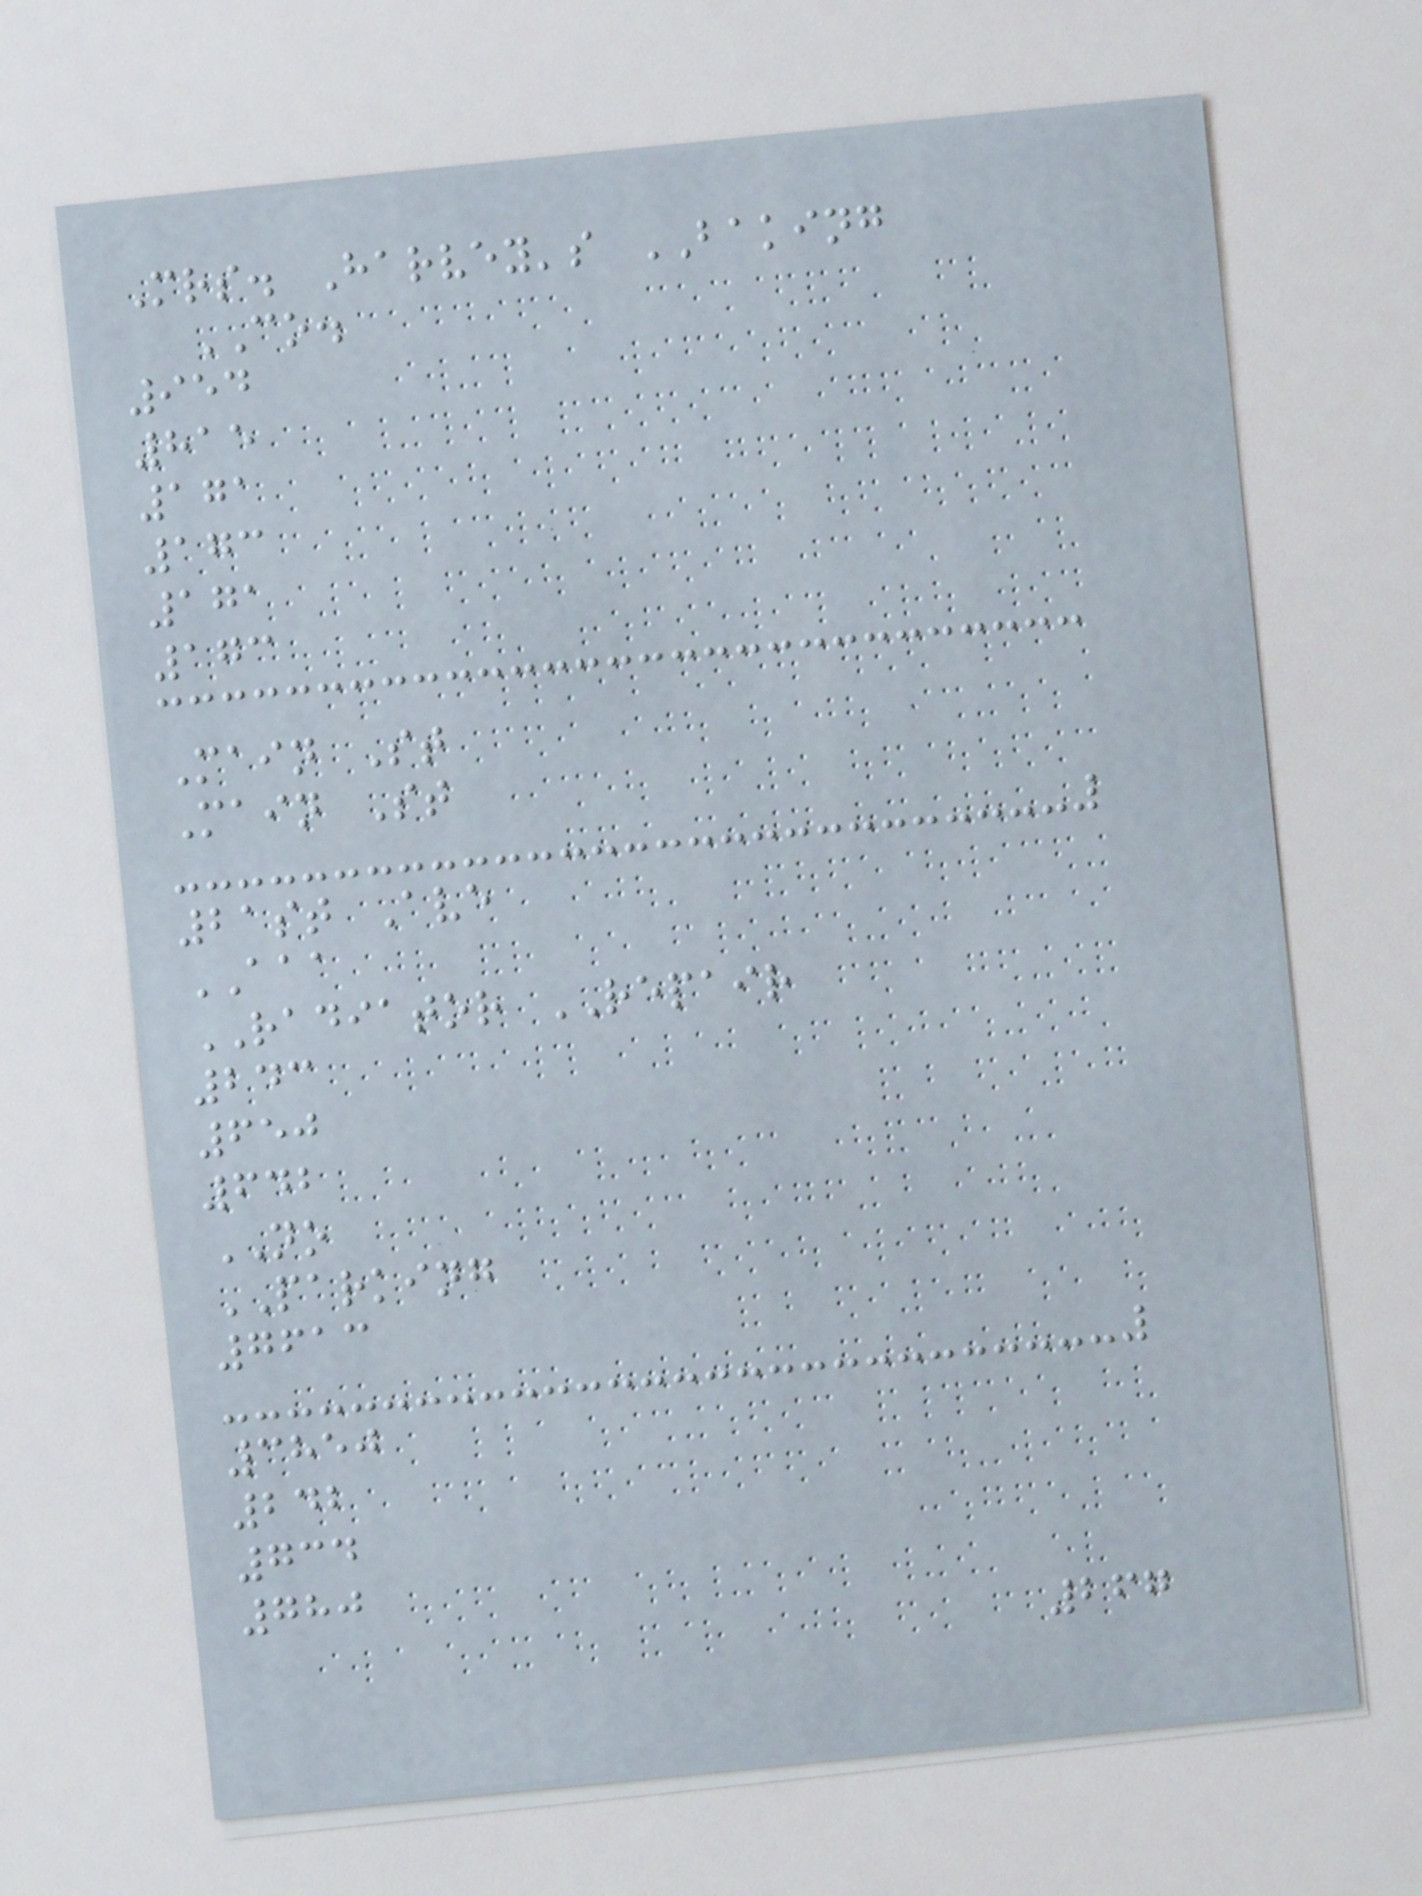Mrs. Harvey's BAKING
CO.
954
815
171
173
171
173
Main St
Main St
21st Ave
AAA
RADIATOR REPAIR
243
650
642
NO
PARKING
7613
3850
242
734
780
267
